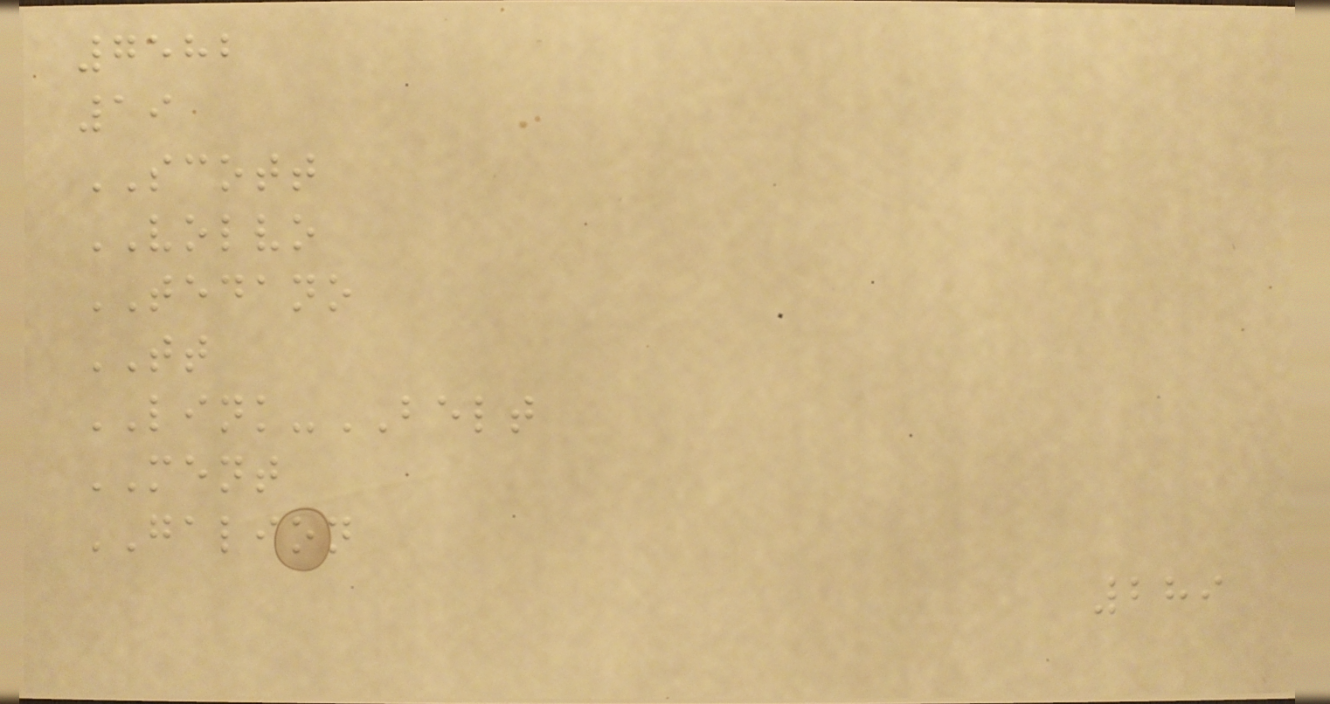7582
19
SCOTT
VOLVO
TEDANO
TT
LINK-BELT
MENT
GALION
289
